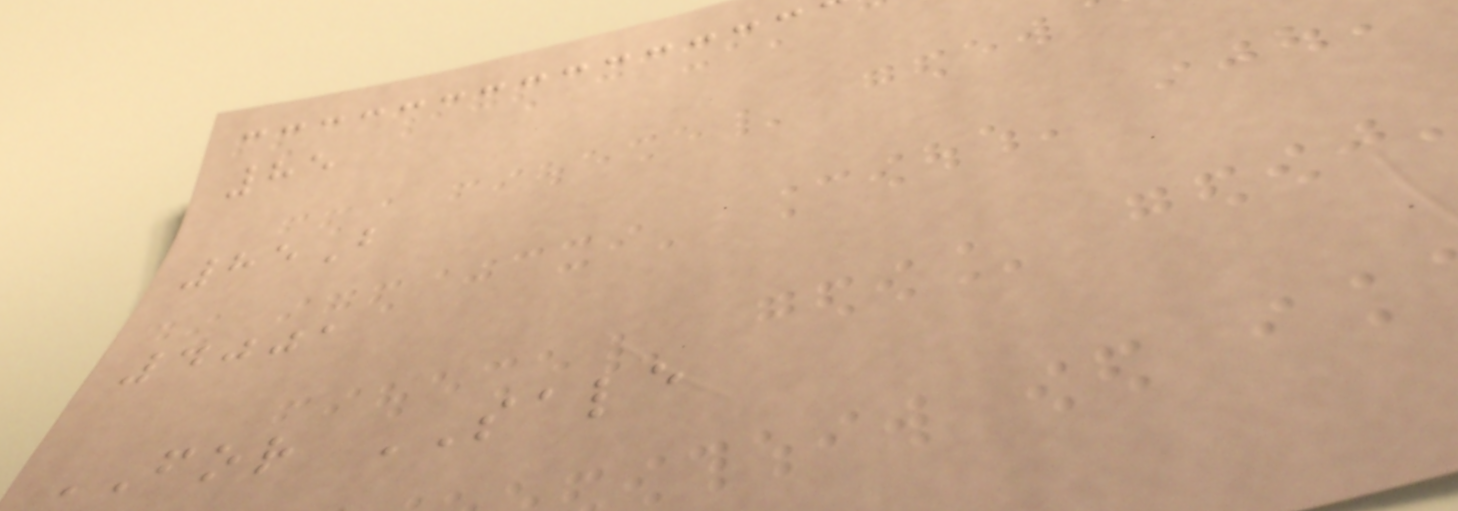85
85B
4001
FOR SALE
